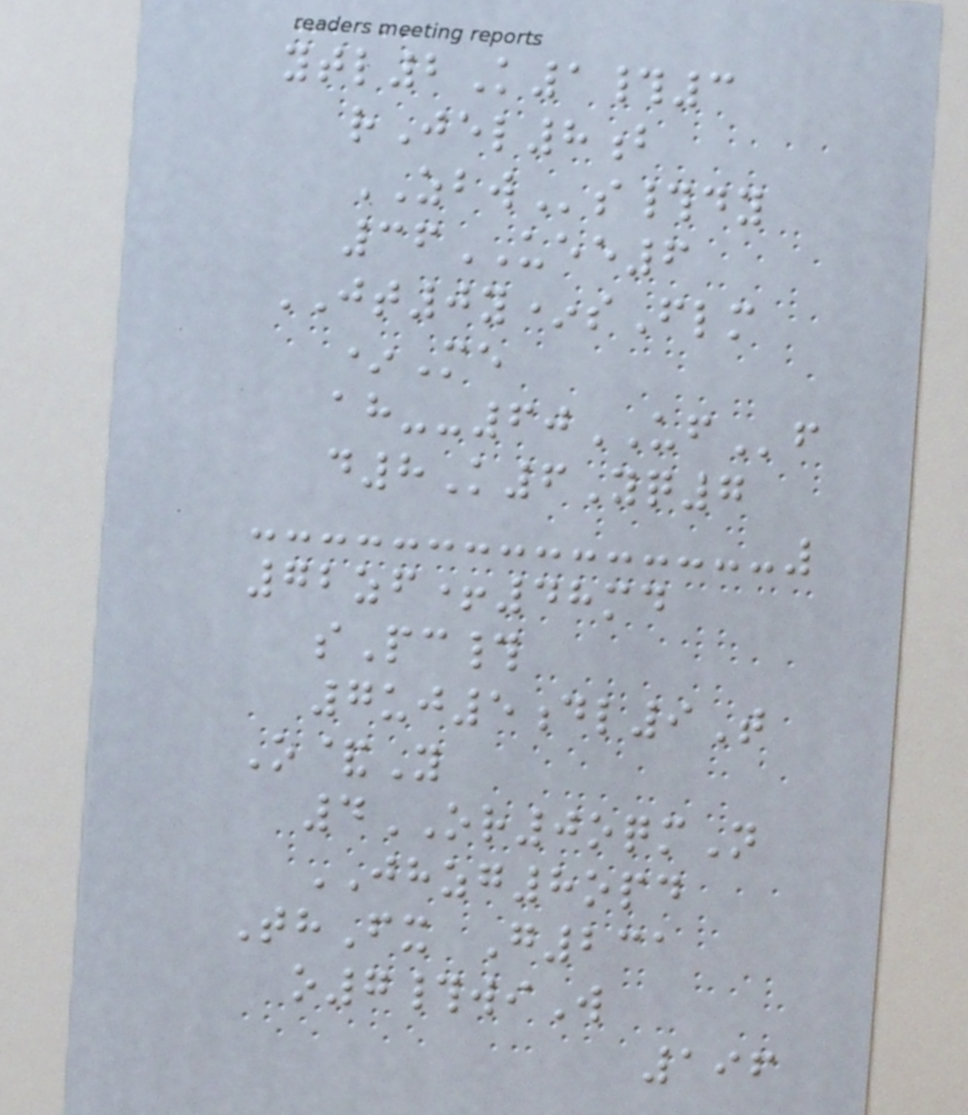ytl2K1#3
rJel8b
ZBWs#dy
36UEE6
JT0y*sFlm
*Me
ah--60UFf
d8K6Yq7
72zf+48md
sPc#
7uj5dl9T
O&Y
4OR0oqmN
JHZG8opd
ThFx G231
o7#wiW
196
